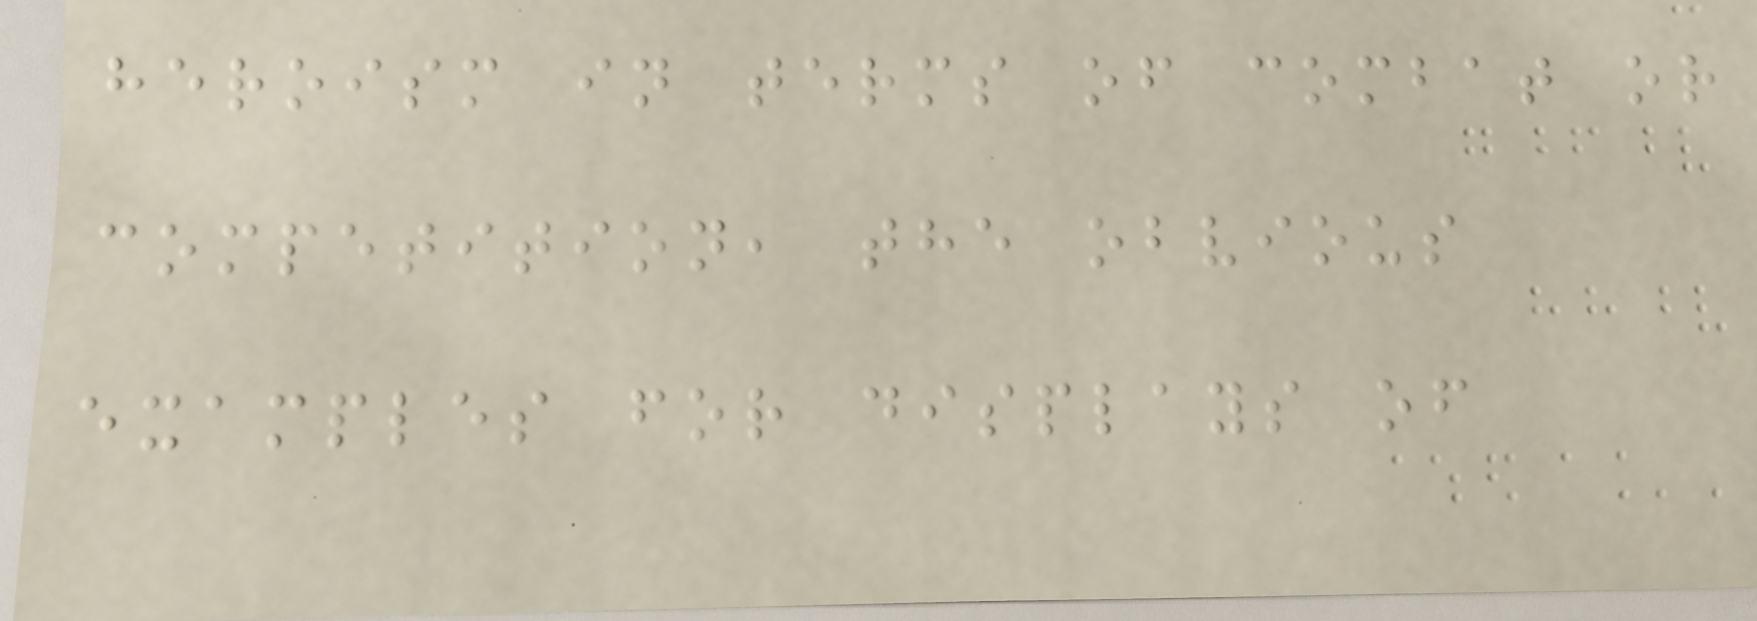heroism in terms of combat or
competition, the obvious
examples for displays of
